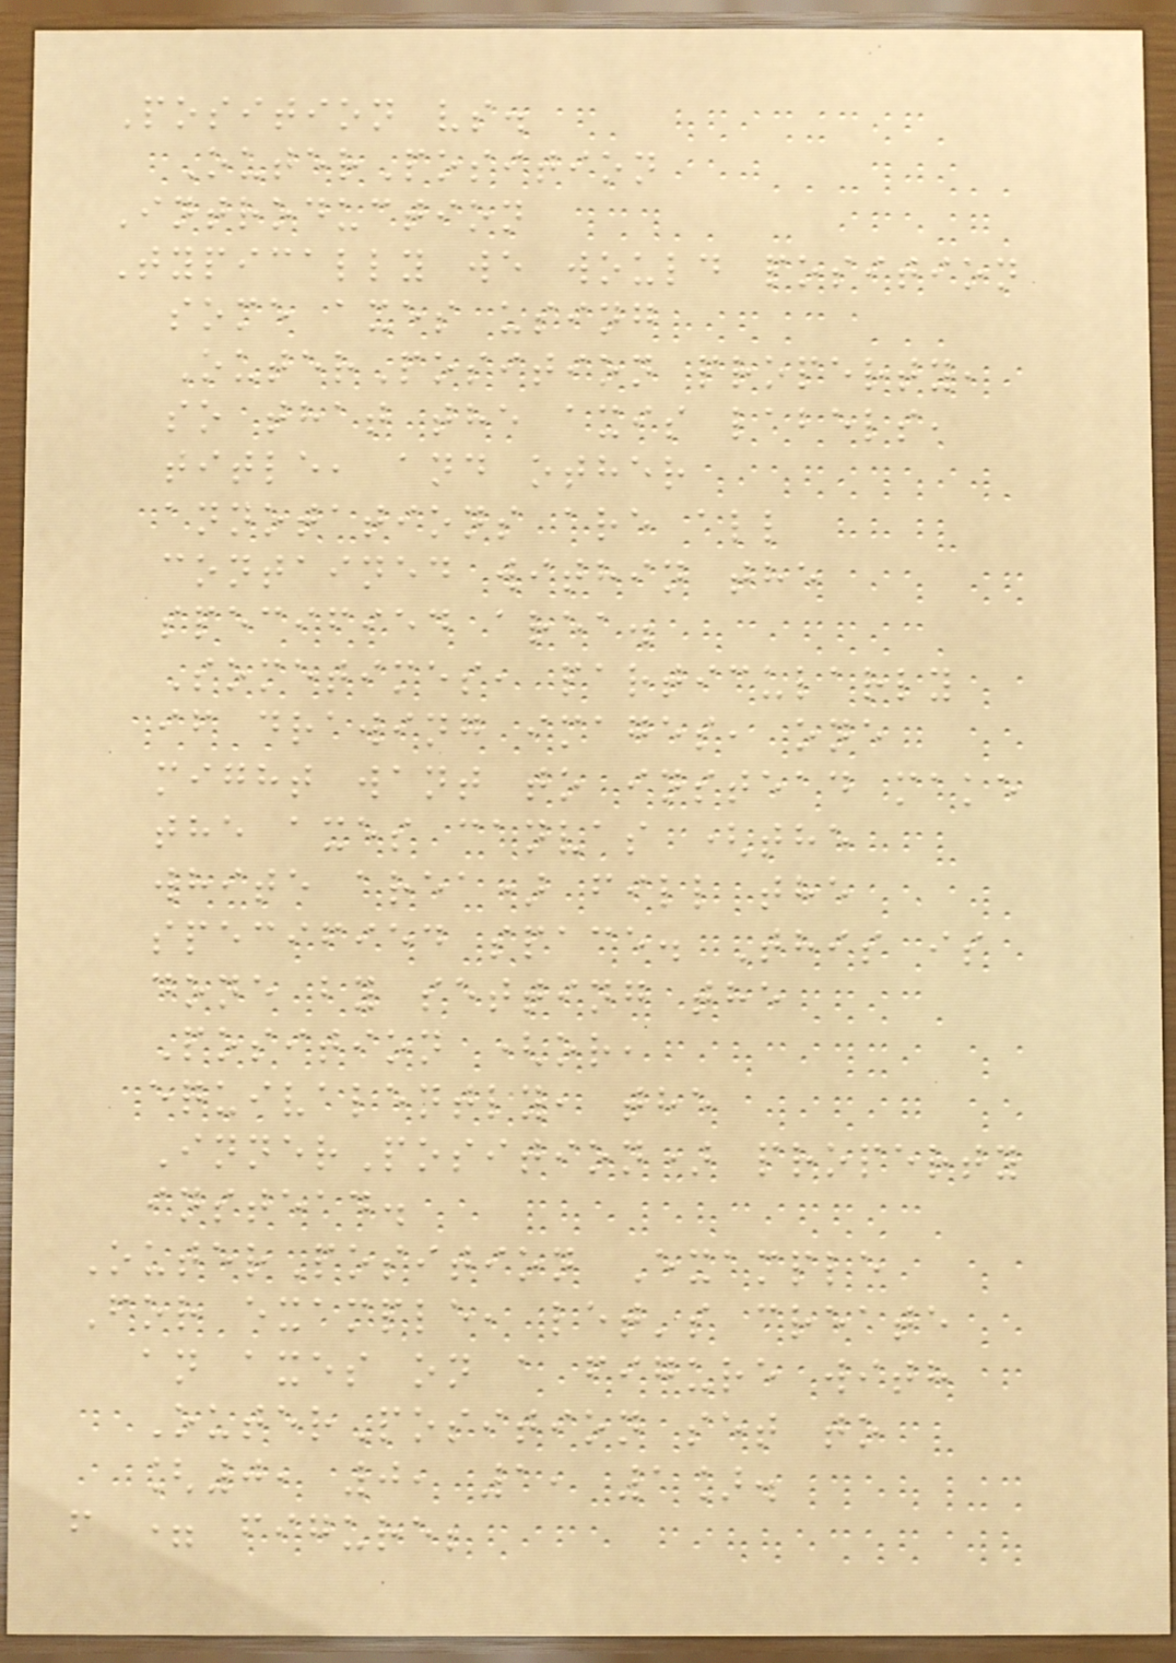Position vs.
OuterPosition
Introduction
Typically we would position
some axes using
OuterPosition property,
so that the axis labels,
title, and other
annotations are all
contained within the
specified area.
Sometimes, particularly
if drawing images, one
might want to instead make
the axes canvas (the
white area) fill the
specified space. This is
done by setting the
Position (or,
equivalently, the
InnerPosition) property
instead.
OuterPosition Example
For example, let's create
an axes on a figure with
OuterPosition set to
[0, 0, 1, 1].
f = figure;
